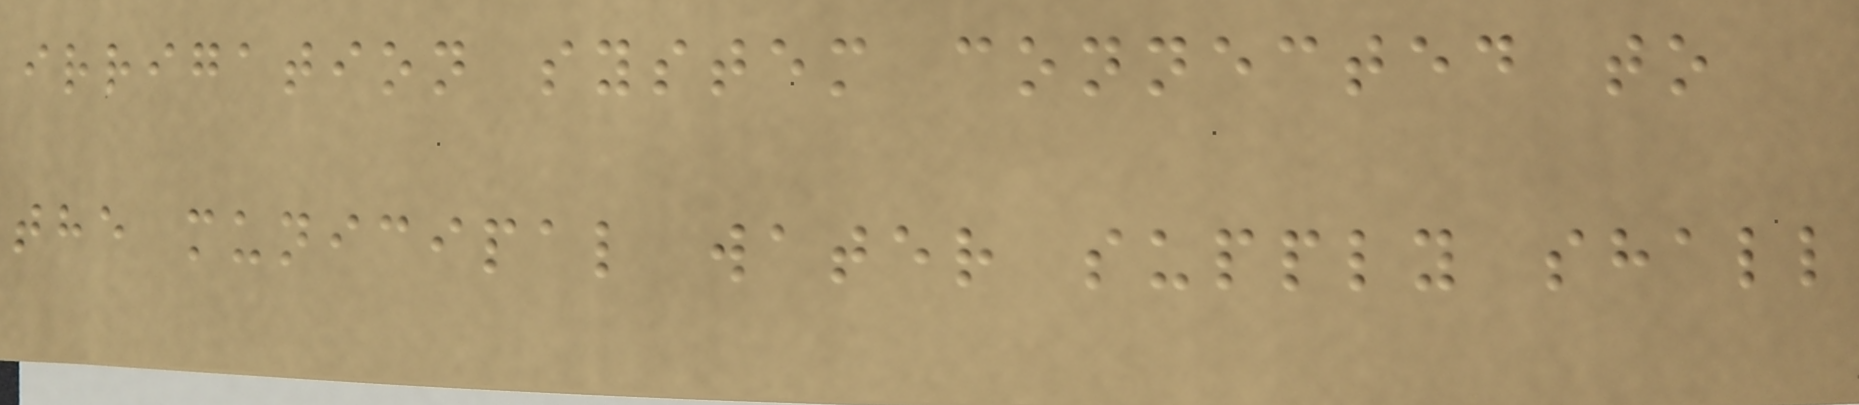irrigation system connected to
the municipal water supply shall
